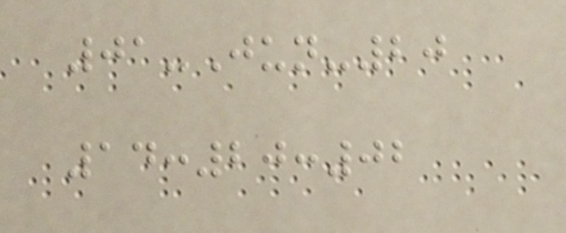01-Jun-20
14:20:02
